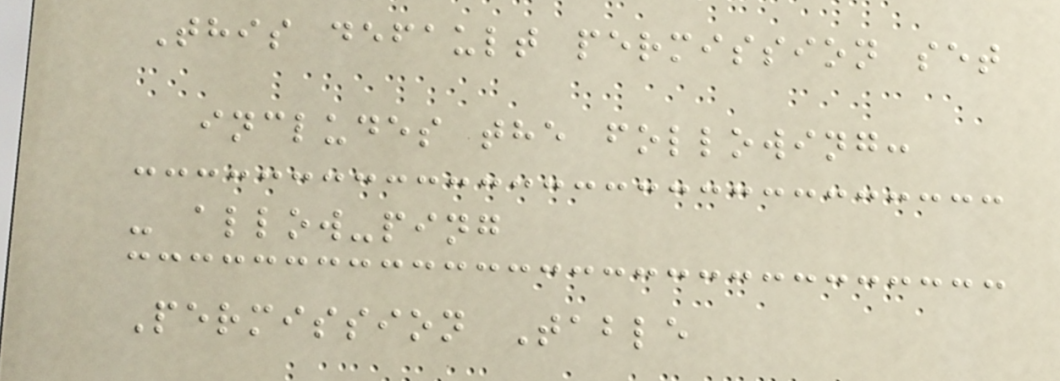This default permission set
includes the following:
- allow-ping
Permission Table
